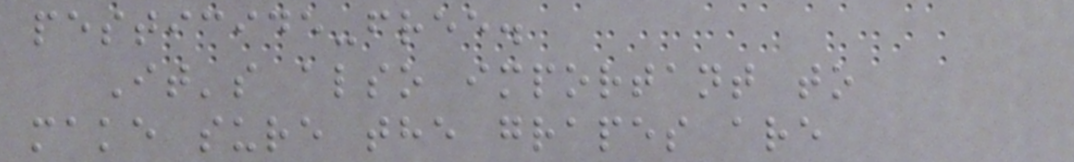pesticide-free.
It's also important to
make sure the grapes are
